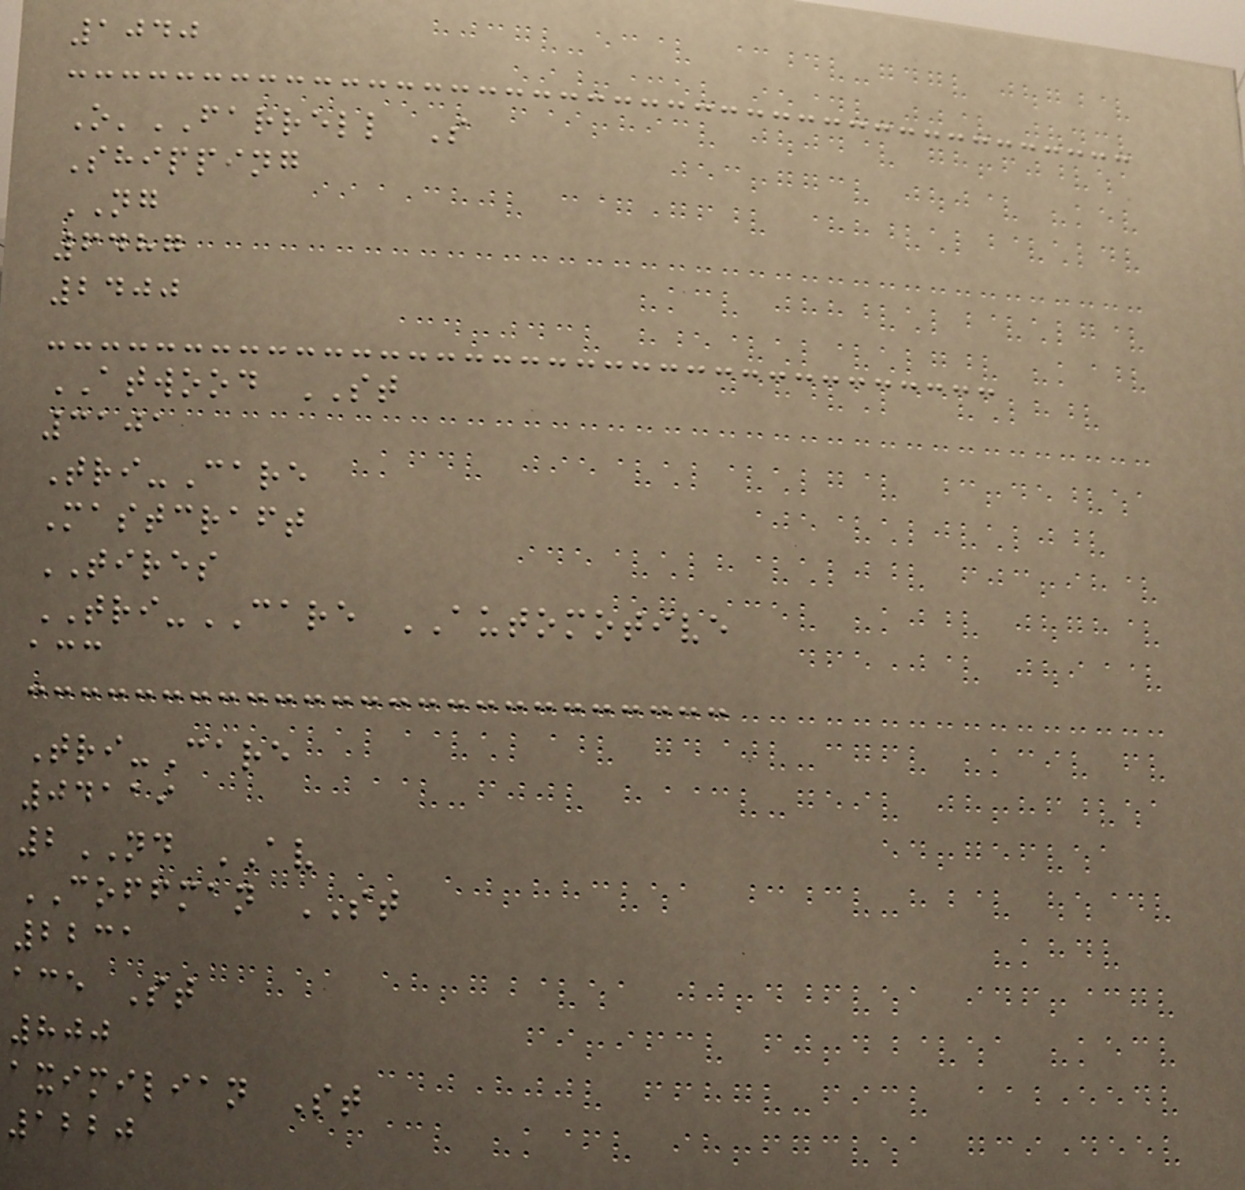1040
O'FARRELL S
Shipping
NG
6487
2400
ATWOOD ST
3101
Tri-Care
Mastcraft
TIRES
TRI-CARE AUTOMOTIVE
acc
Tri-Care
04119
2ND AV
COFFMAN ST
2231
ace St
800
aximilian St
1220
